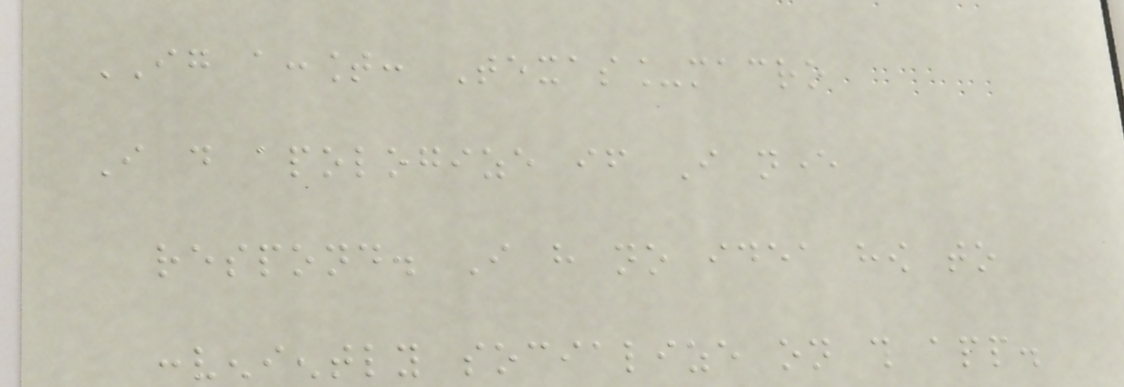IG account: Texas_macro
I do apologize if I never
respond. I have no idea how to
conveniently socialize on this app.
